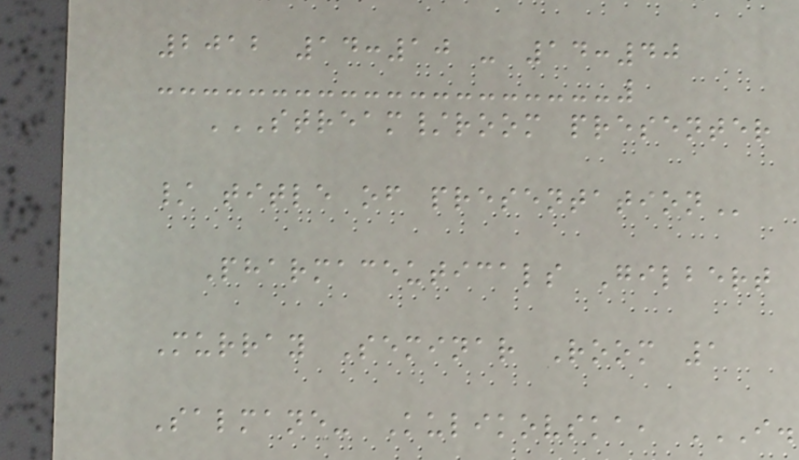2012 14:10 - 14:40
STREAM/ROOM PRESENTER
/ TITLE OF PRESENTATION
Pharmaceuticals Gilbert
Murray Seminar Room 1
Salmane- Kulikovska, I.
